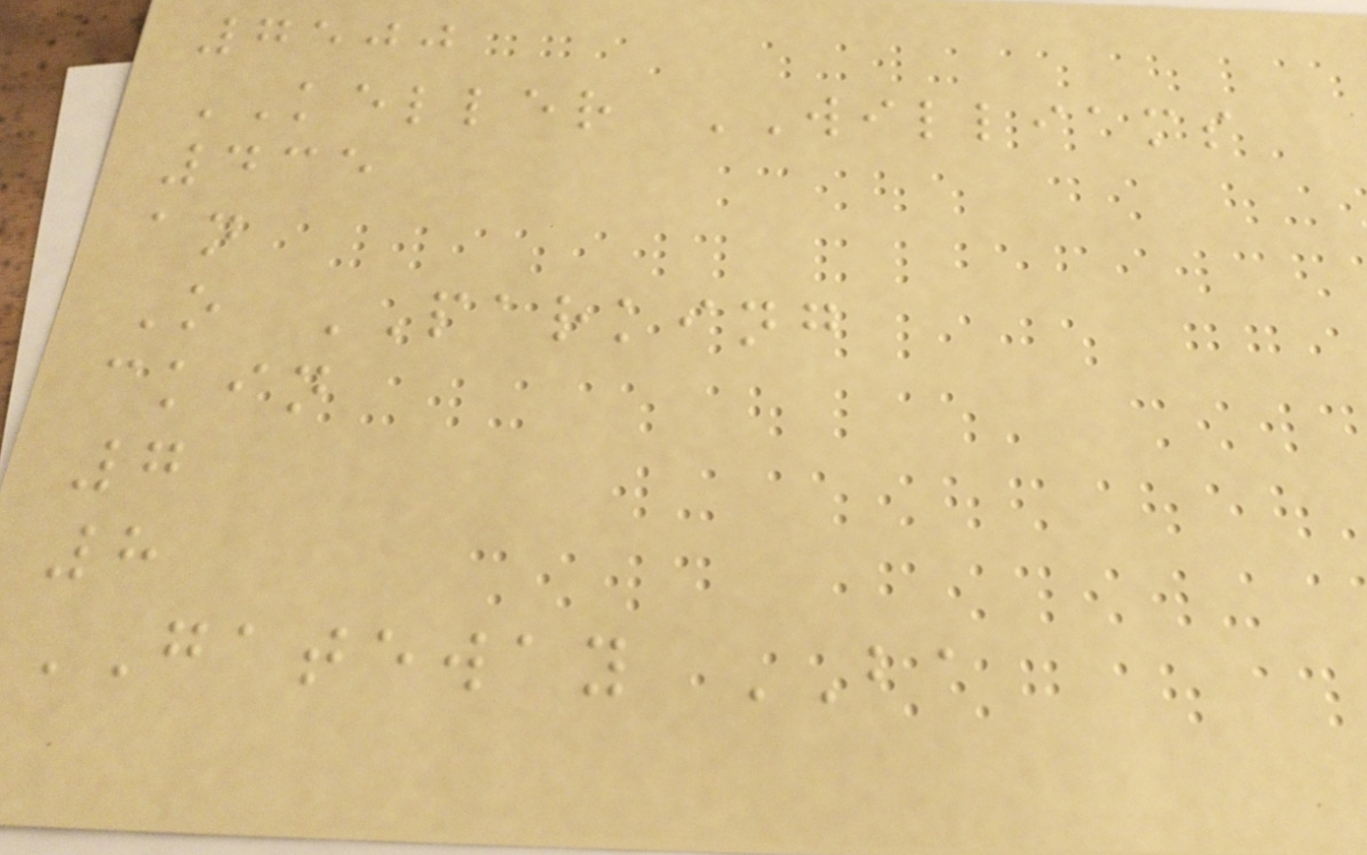7500
KELLER WILLIAMS
435
an
O PARKING
ckin
7
8
GATEWAY BA
